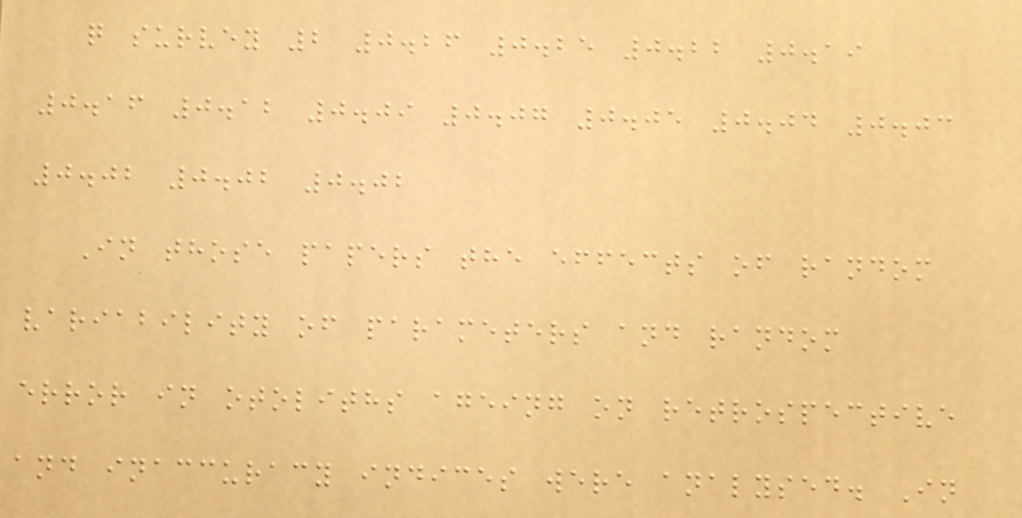q survey 2 0.26 0.25 0.22 0.19
0.16 0.12 0.09 0.07 0.05 0.04 0.03
0.02 0.02 0.02
In those papers the effects of random
variability of parameters and random
error in otoliths ageing on retrospective
and inaccuracy indices were analysed. In
